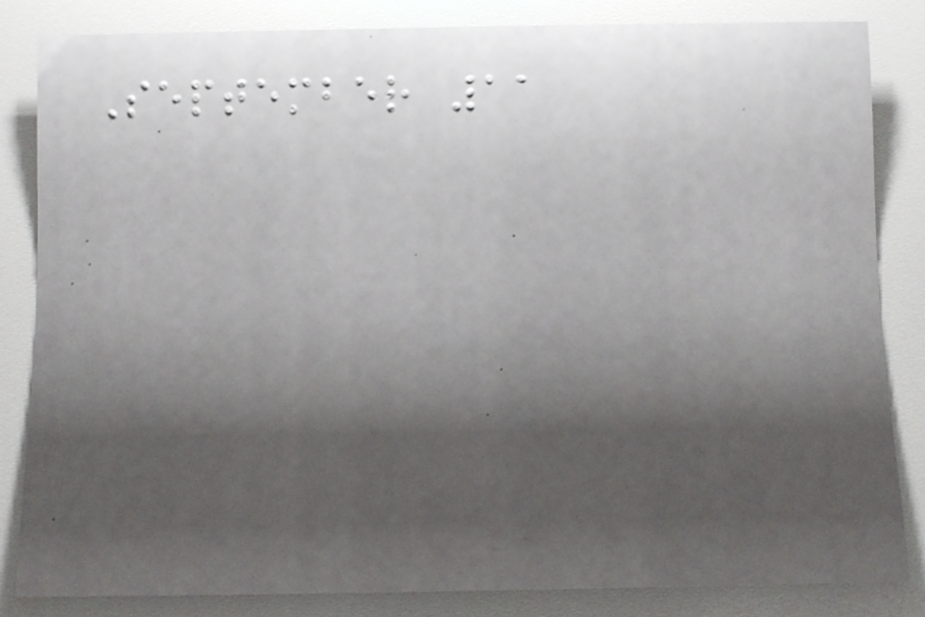September 11
